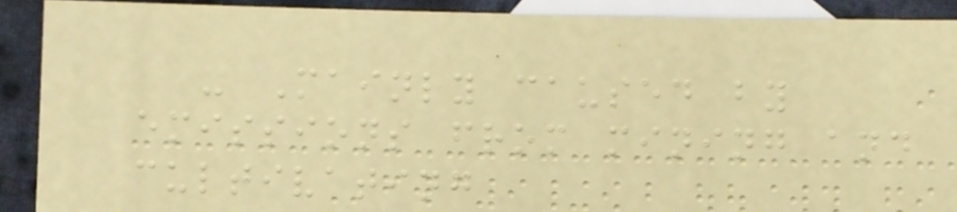- Mainly caused by
emissions from mining and
cultivating
